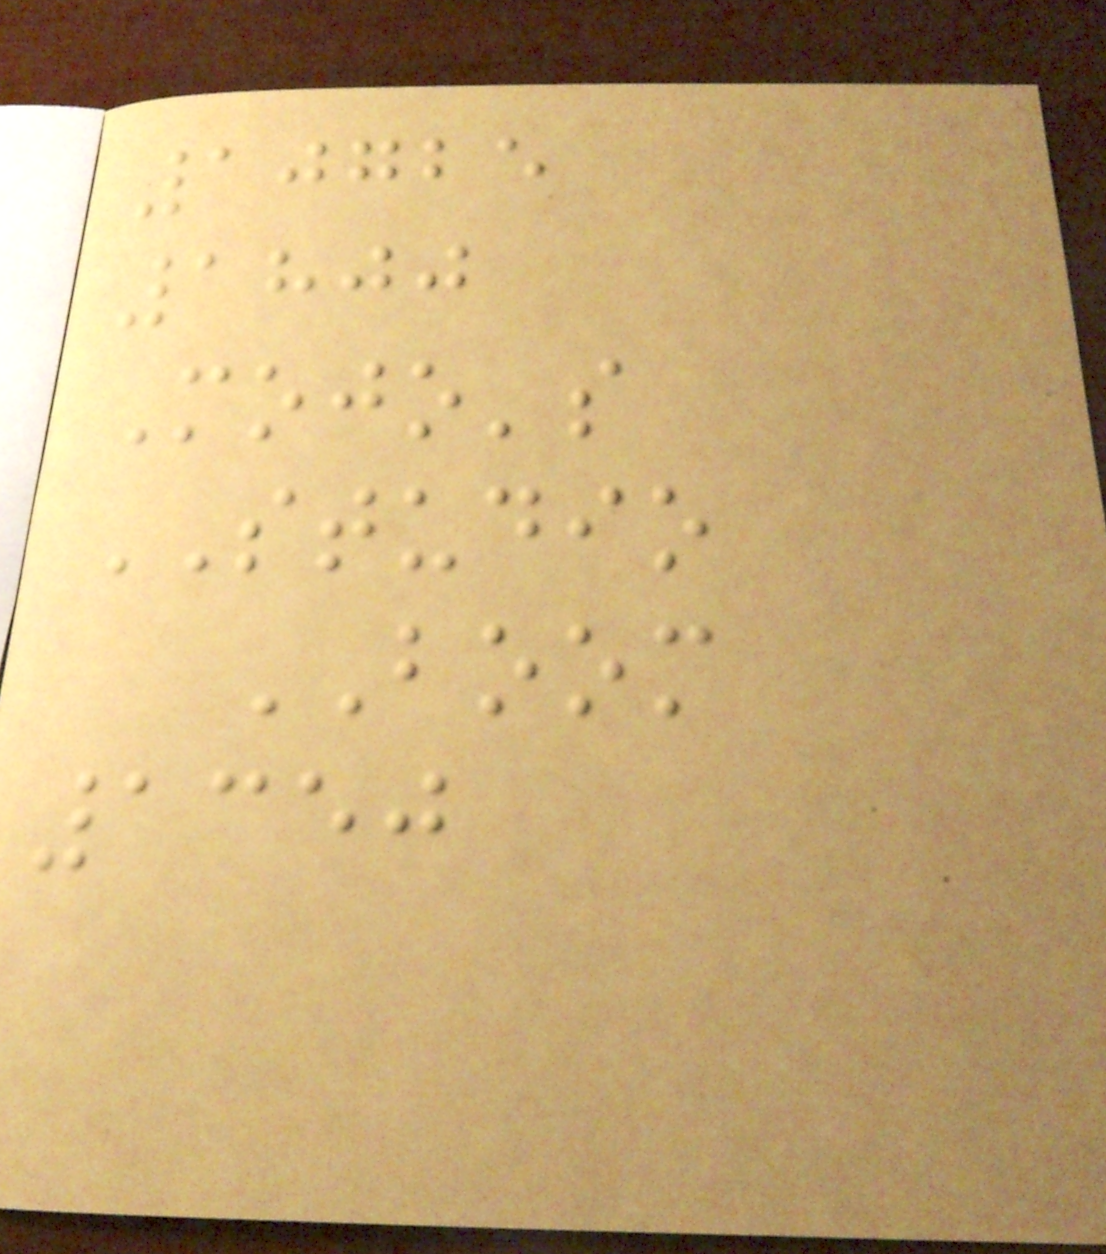10725
1800
Mojo's
STUDIO
BOOM
1350
